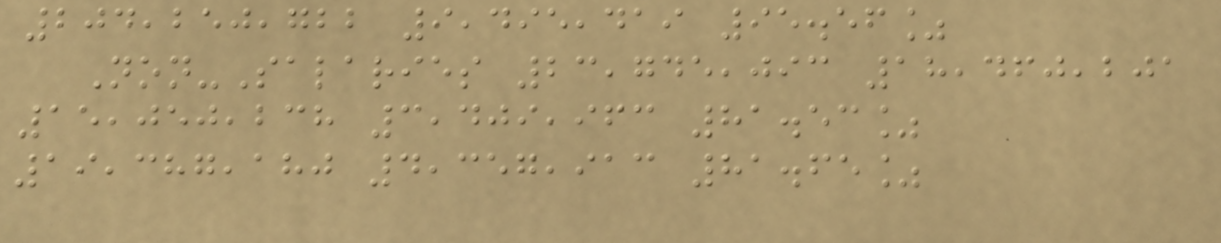204,250,722 9,495,419 95.56%
Non-Salaries 23,745,093 18,460,201
15,050,238 3,409,963 81.53%
19,387,180 4,357,913 81.65%
